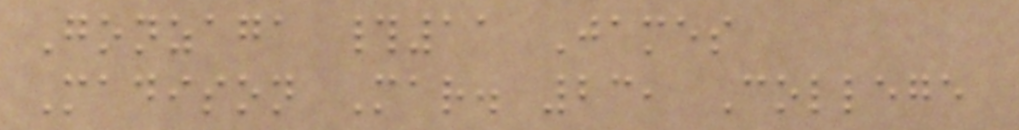Gonzaga #11 James
Madison Mar. 23, College
